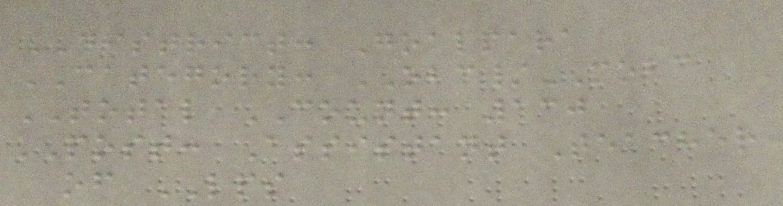DISTRICT: Goalpara
CATEGORY: OBC/MOBC
TOTAL COUNT: 130
POST: Assistant Teacher
of LPS
